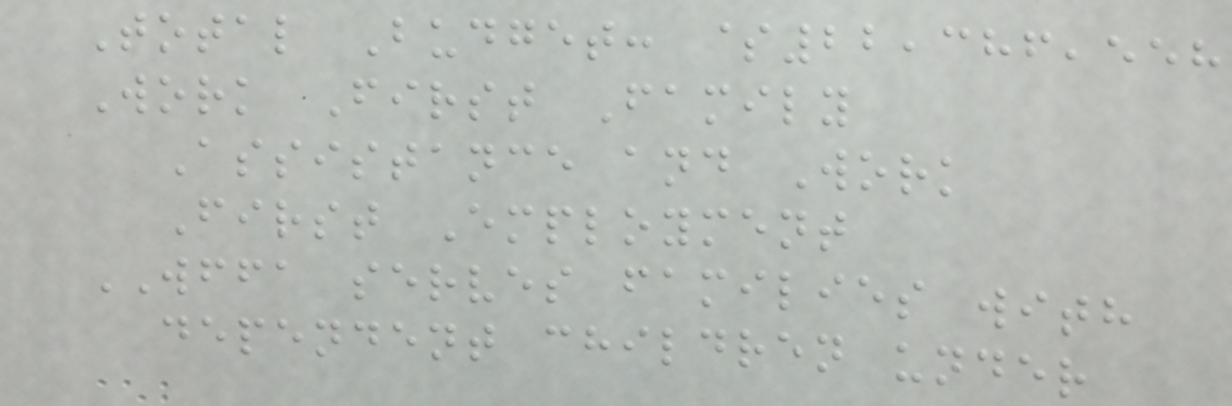Total Budget: $22,386,558
Work First Family
Assistance and Work
First Employment
WFFA serves families with
dependent children under
